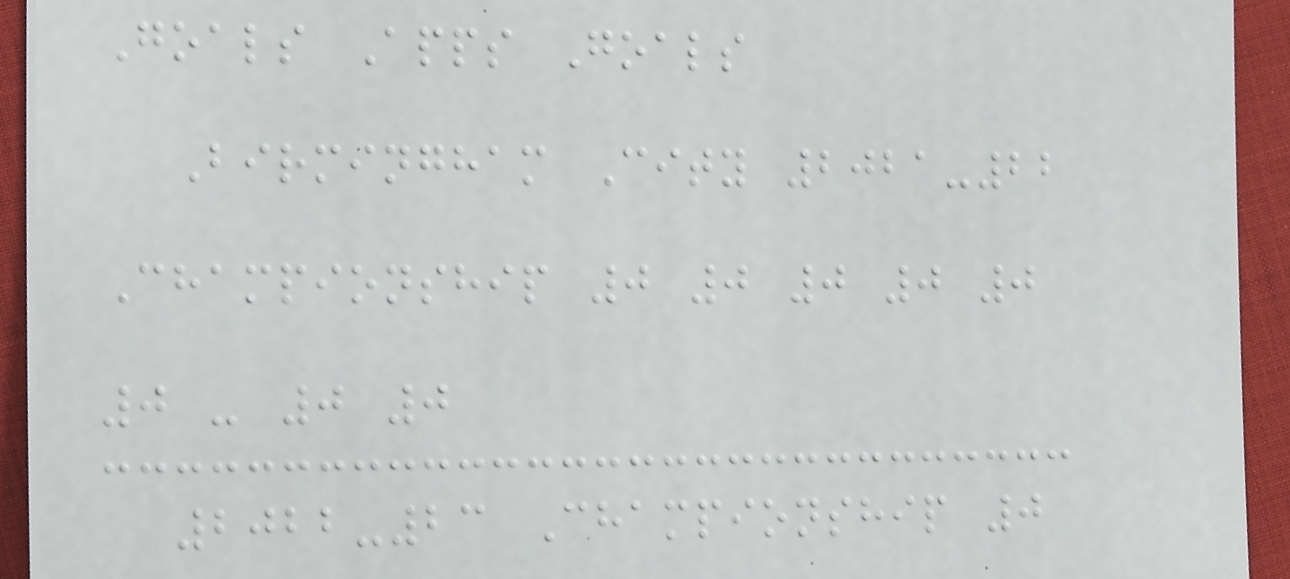Goals Apps Goals
Birmingham City 2021-22
Championship 0 0 0 0 0
0 - 0 0
2022-23 Championship 0
